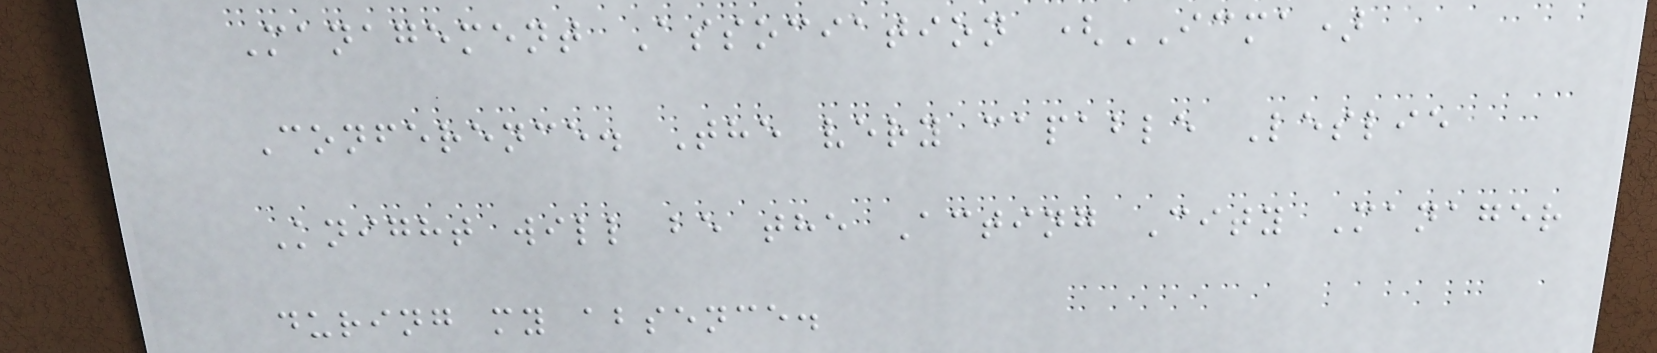Management Association (ICMA)
Conference. The very capable Leslie
Knight will be the Acting City Manager
during my absence.
